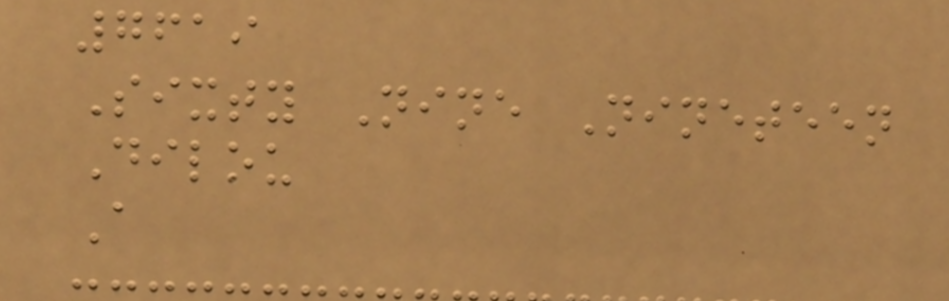7619
Sixty Nine Nineteen
Dilou
A
